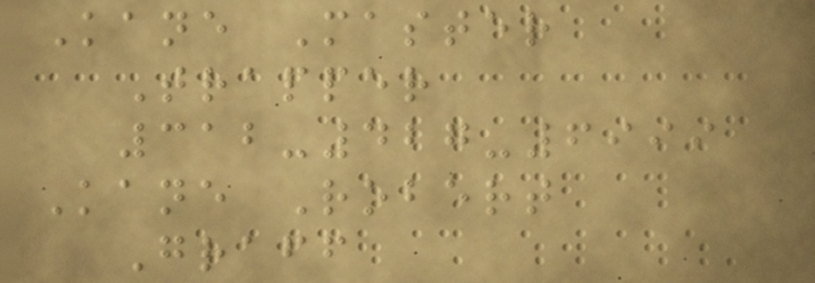Kane Master
Trapper
312-427-6999
Kane Robert
Graff
